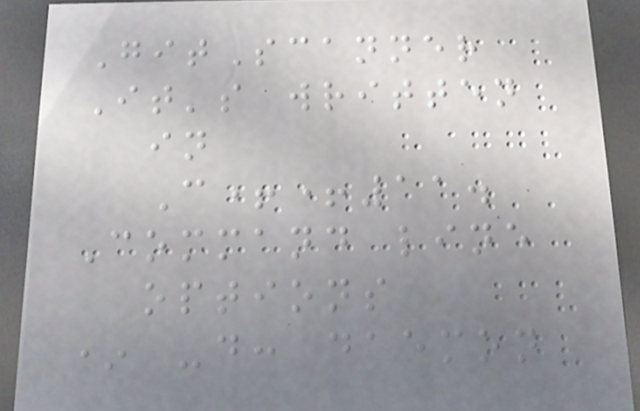GitScanner
It's written
in
C++11.
Command line
options
* -d: daemon
